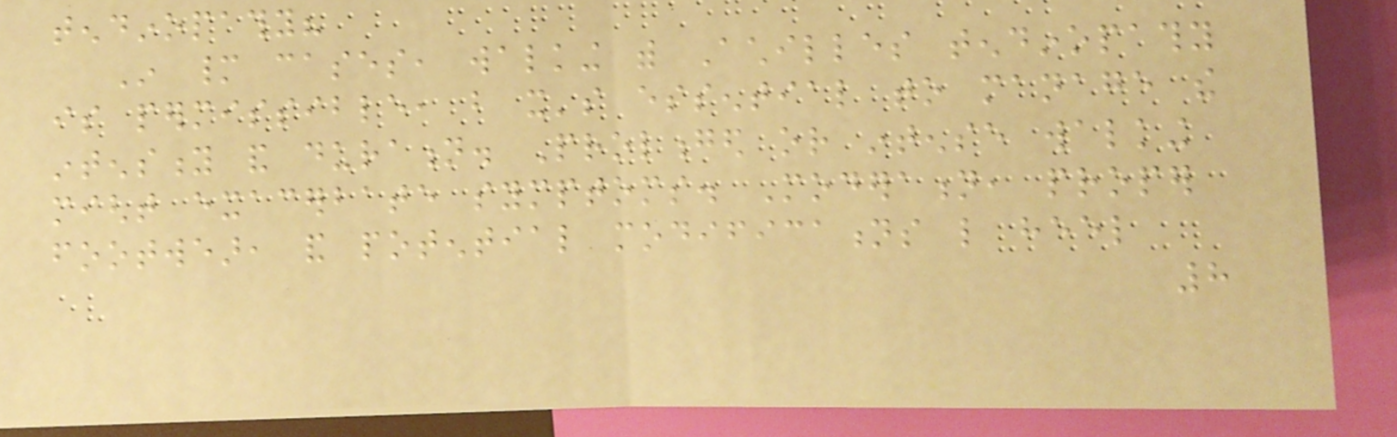tendinopathy?
In many cases, walking with Achilles tendinopathy
is permissible, but it's essential to manage the
intensity and duration. Prolonged or intense walking
might exacerbate symptoms. Moderation, proper
footwear, and potential modifications like heel
8
